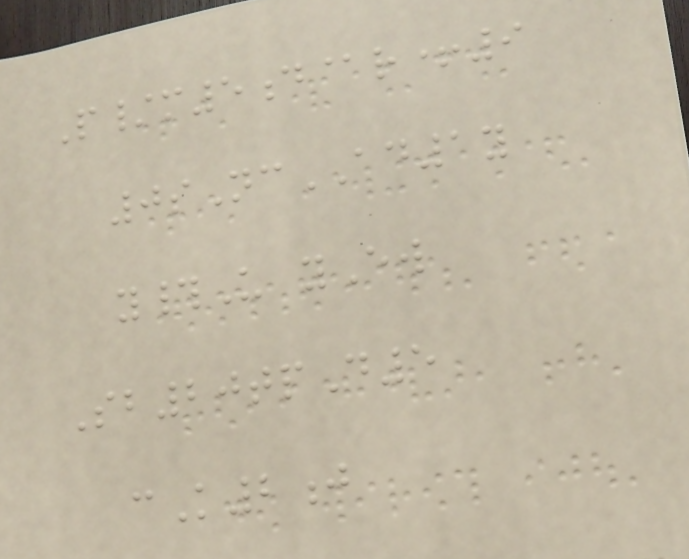P/m5d@r+9
0sNcAD1y
y#U yEw
Sb20tpD5
cK2j
